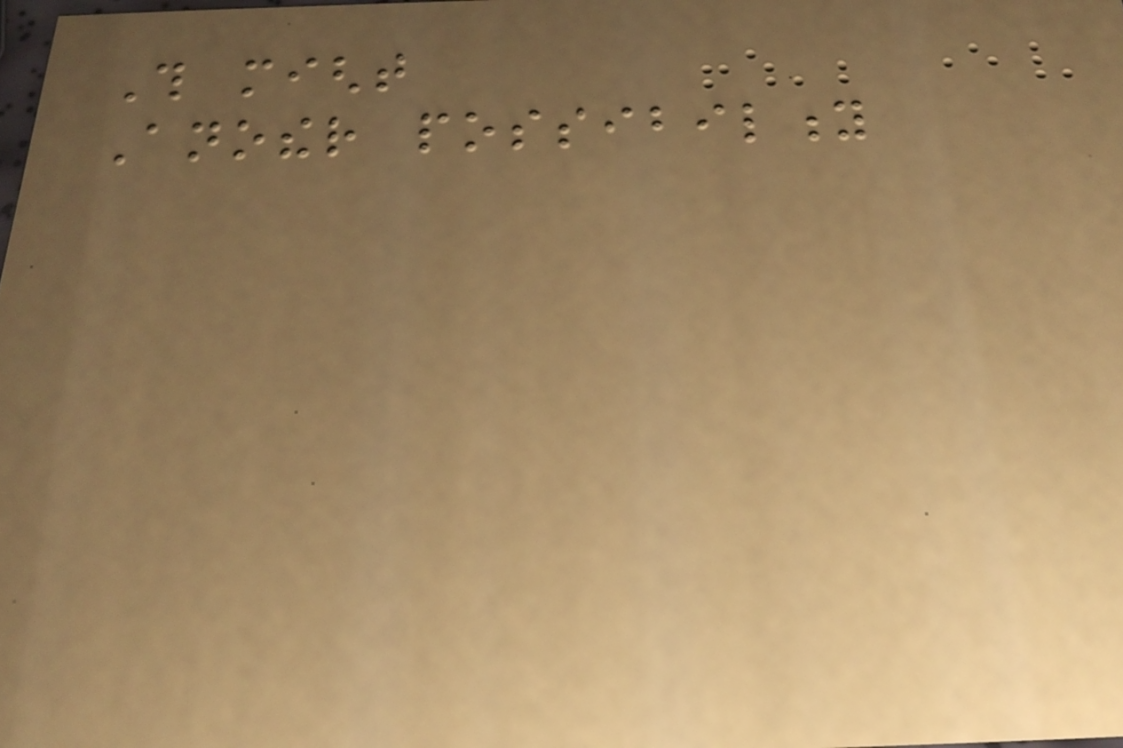This might
Another possibility
